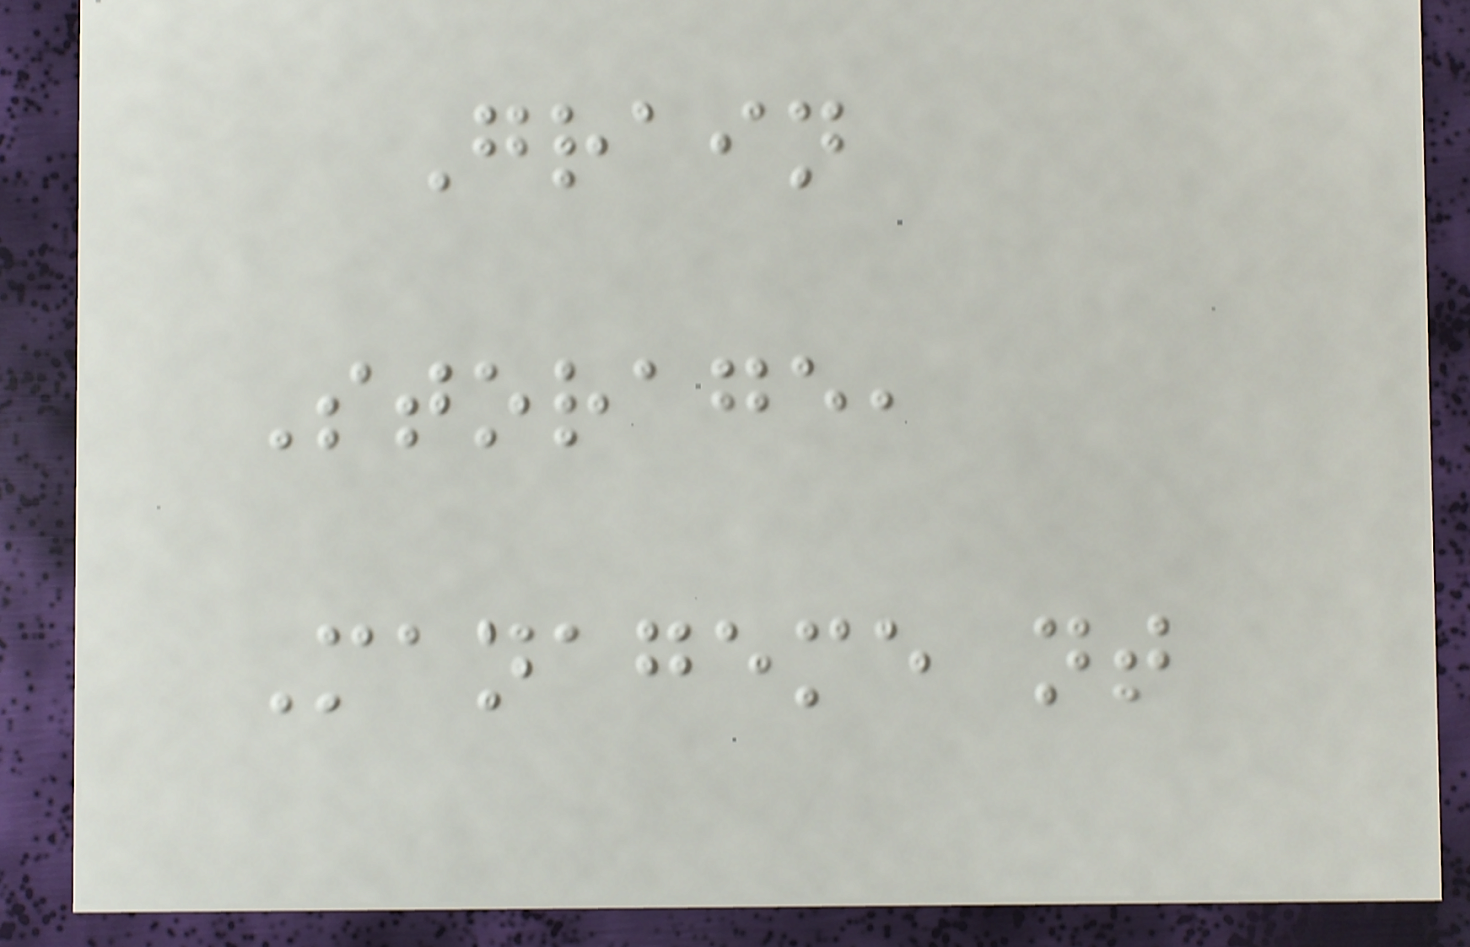Grain
Storage,
Manageme nt
